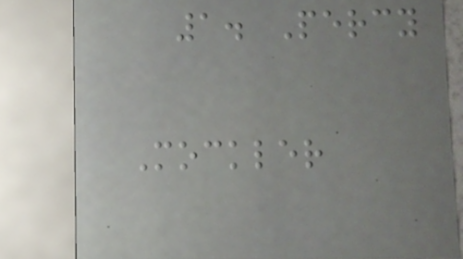1. Percy
Mockler
